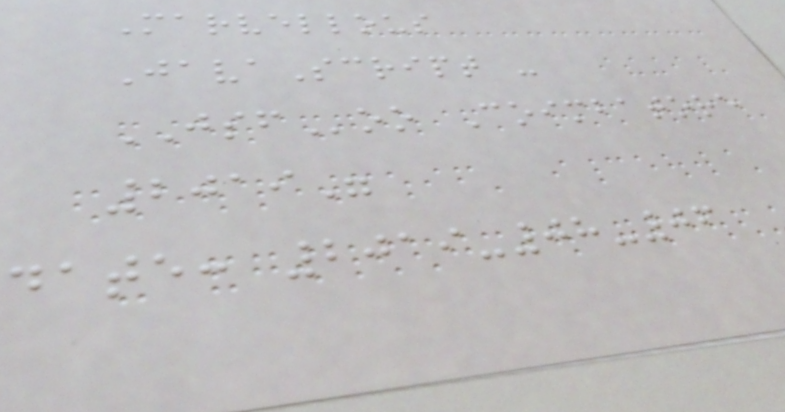Marvellous
JavaScript -
JSFoo Coimbatore
2019"
date: 2019-08-06
